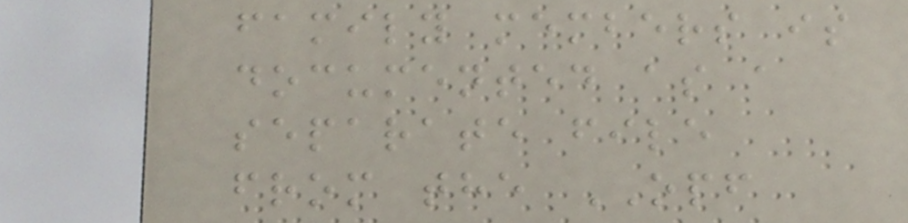family members is
documented as a
separate file
from the OPF
